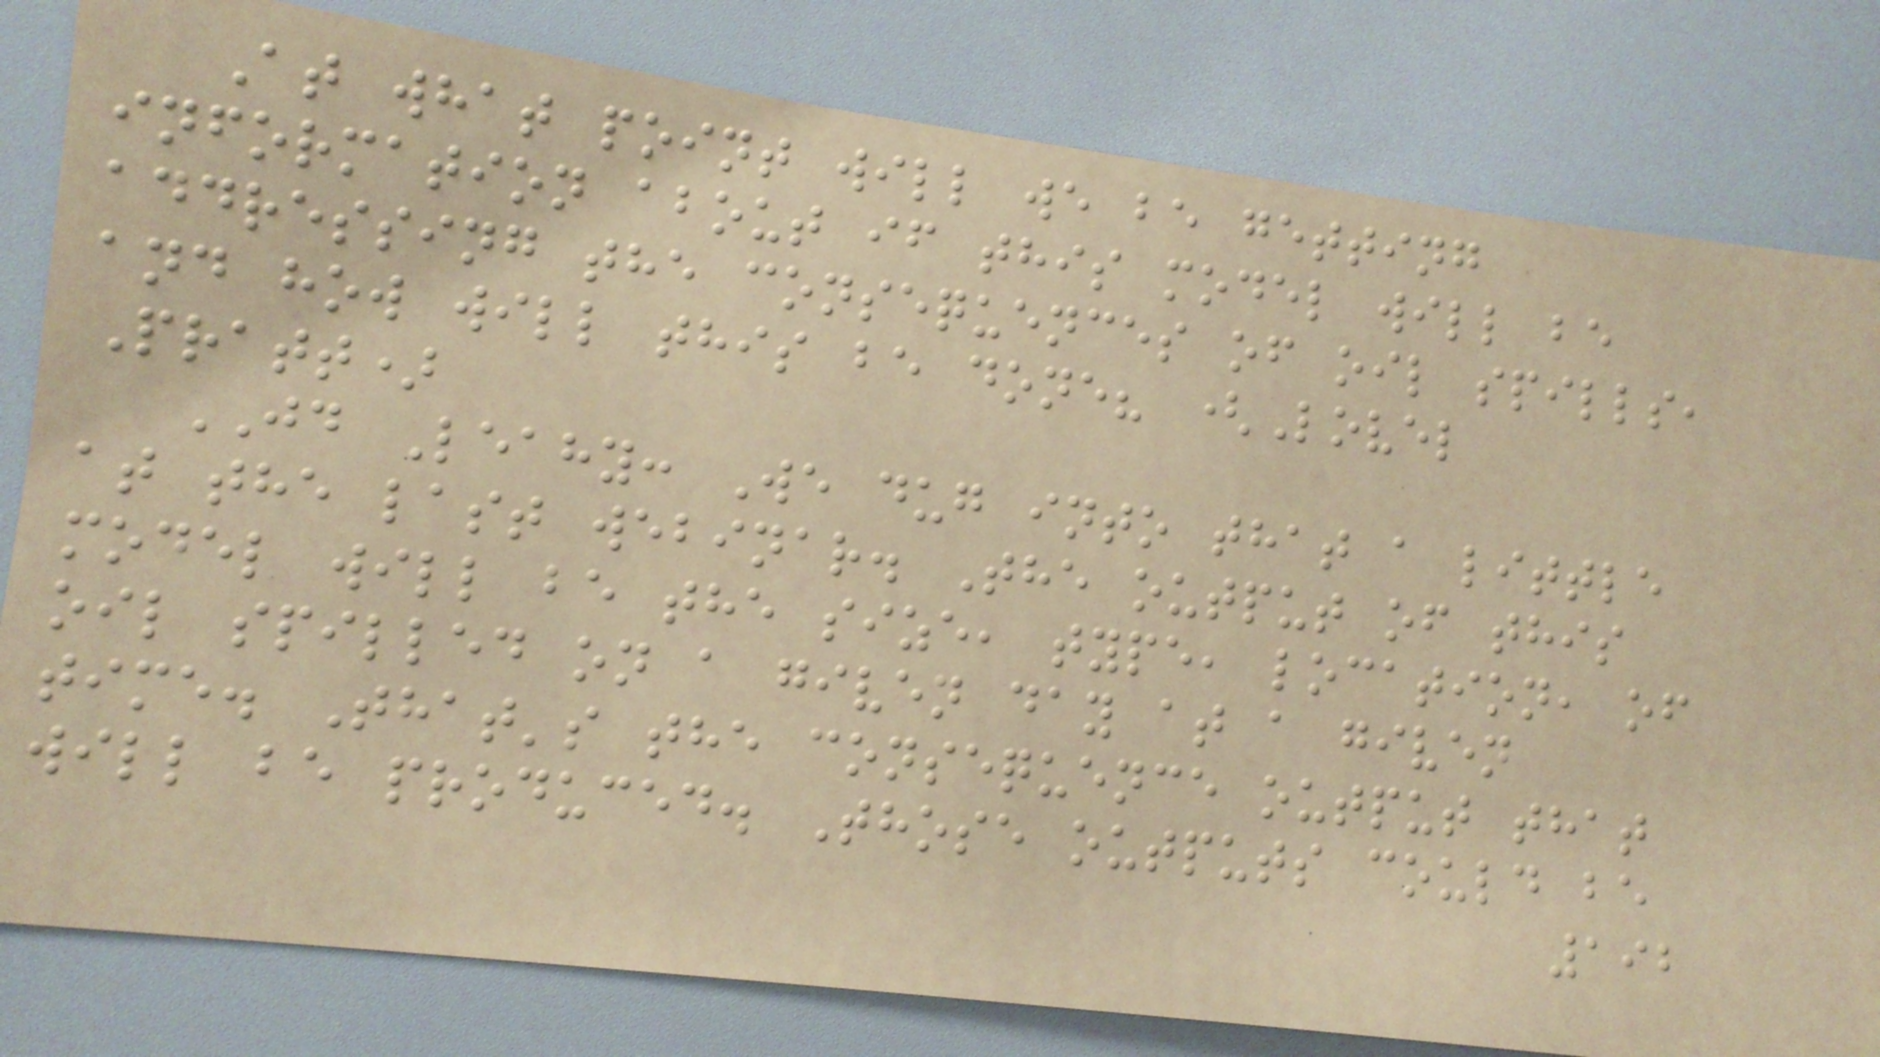At what point will we be getting
information about if this model will be
addressing the consequences of oil spills,
and how will this be done? (Lovel
Pratt)
JD Leahy: We dug into that a little
at the last webinar. The output of this
model will be the size, type, location, of
oil spilled on a given day at a given
time. That's the consequence output that
will be produced. Those outputs could be
192
